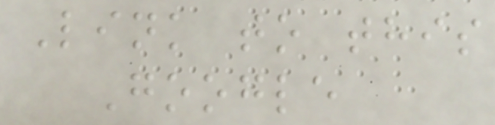Link to this
Google
